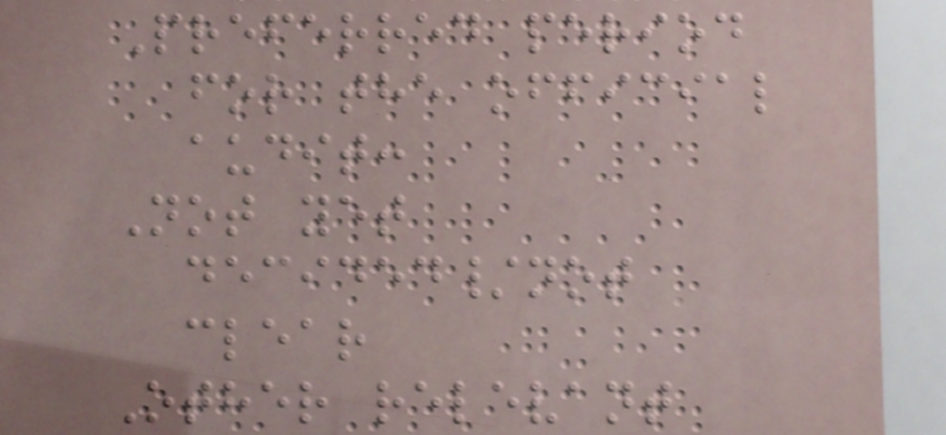Preferred period
for the official
audit:
Not yet
decided/not
clear
Other relevant
